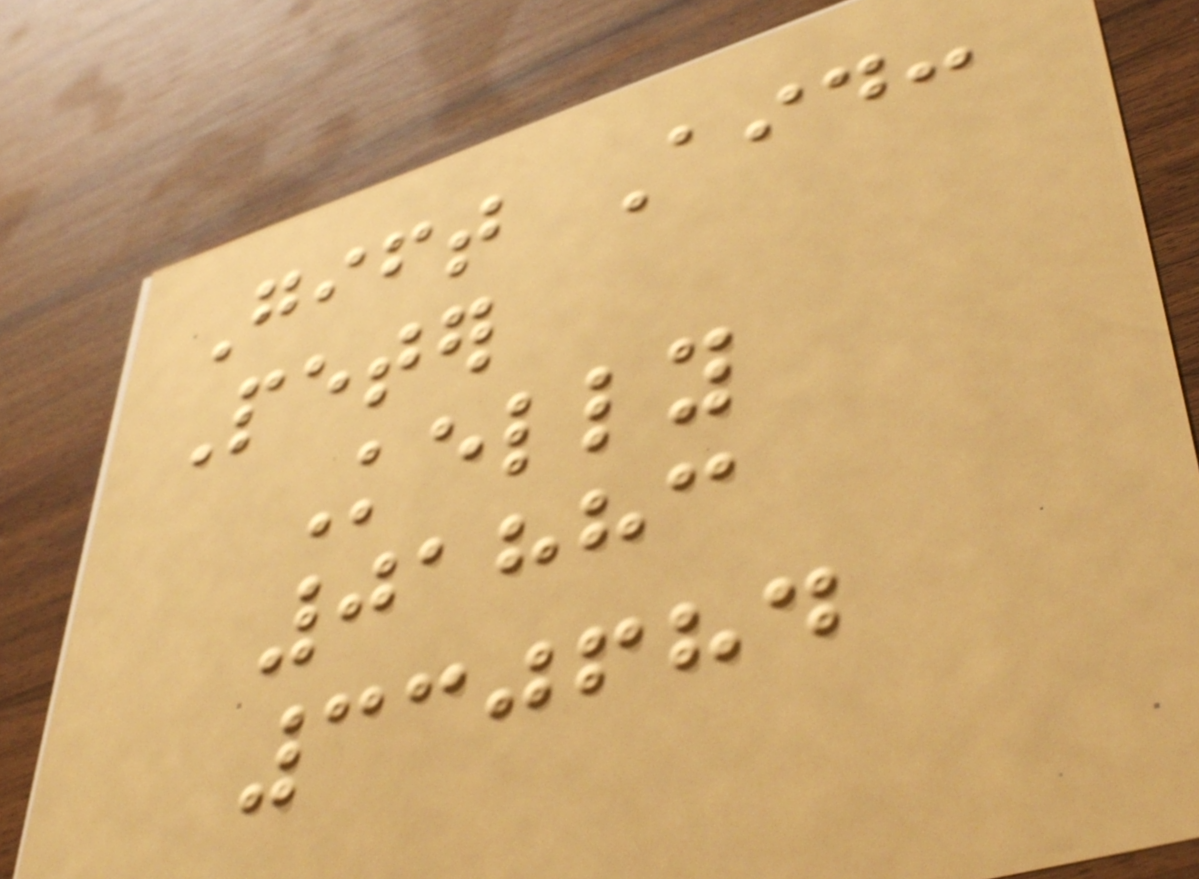Gift Aid:
Peter
Kelly
01883
330684
